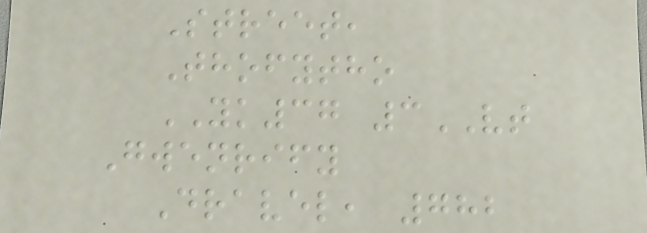Street,
Thofytho
YK37 3VT
Gwenrify
Dravel, 782
